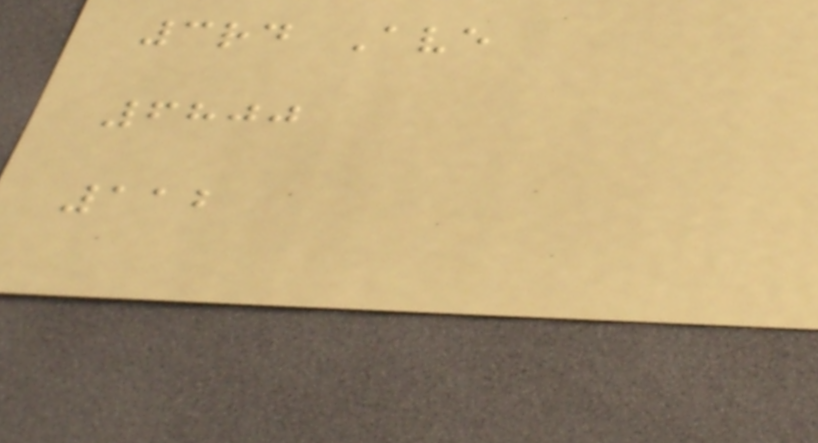3rd Ave
6800
112
